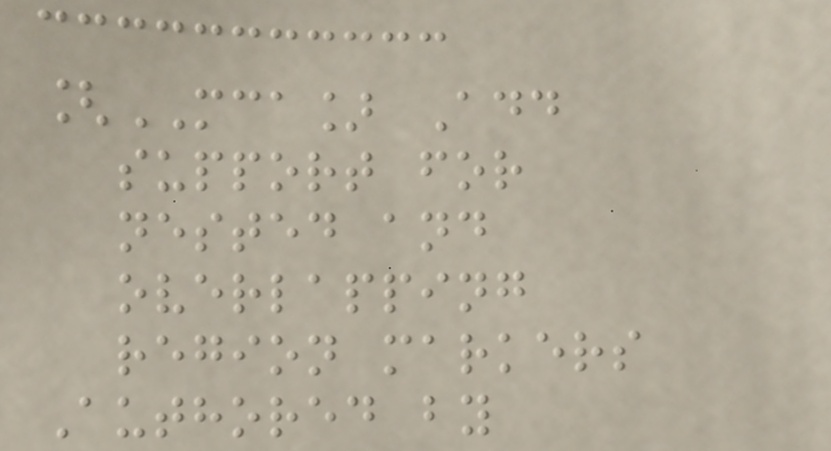[MCA] Add
support for
nested and
overlapping
region markers
Authored by
